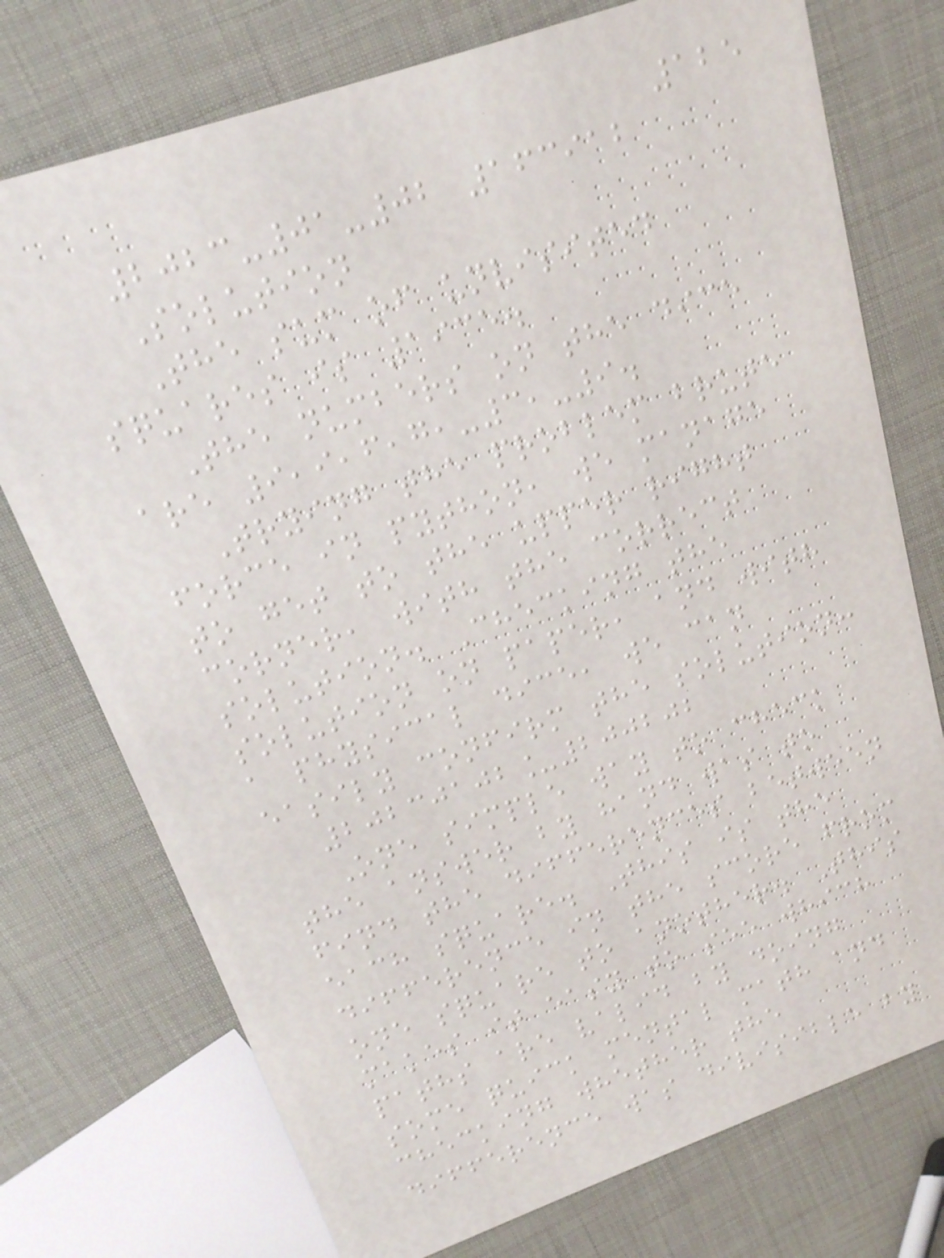125
2023-01-02 163912
Solution
The sum of unvisited
squares is 1935.
The numbers on the dice
are 9,9,6,7,-3,-9.
Trying the problem brute
force in python, we manage
to get to the upper right
corner, with the correct
solution. Checking the
solution on paper, and with
a physical dice, we can
easily confirm the solution:
20230102_200202
One simple way to check
the answer by hand was to
find the differences between
each square. This is the
difference in the score from
one square to another. This
makes it easy to see which
paths are valid by doing
some quick mental math and
checking whether the
difference was divisible by
